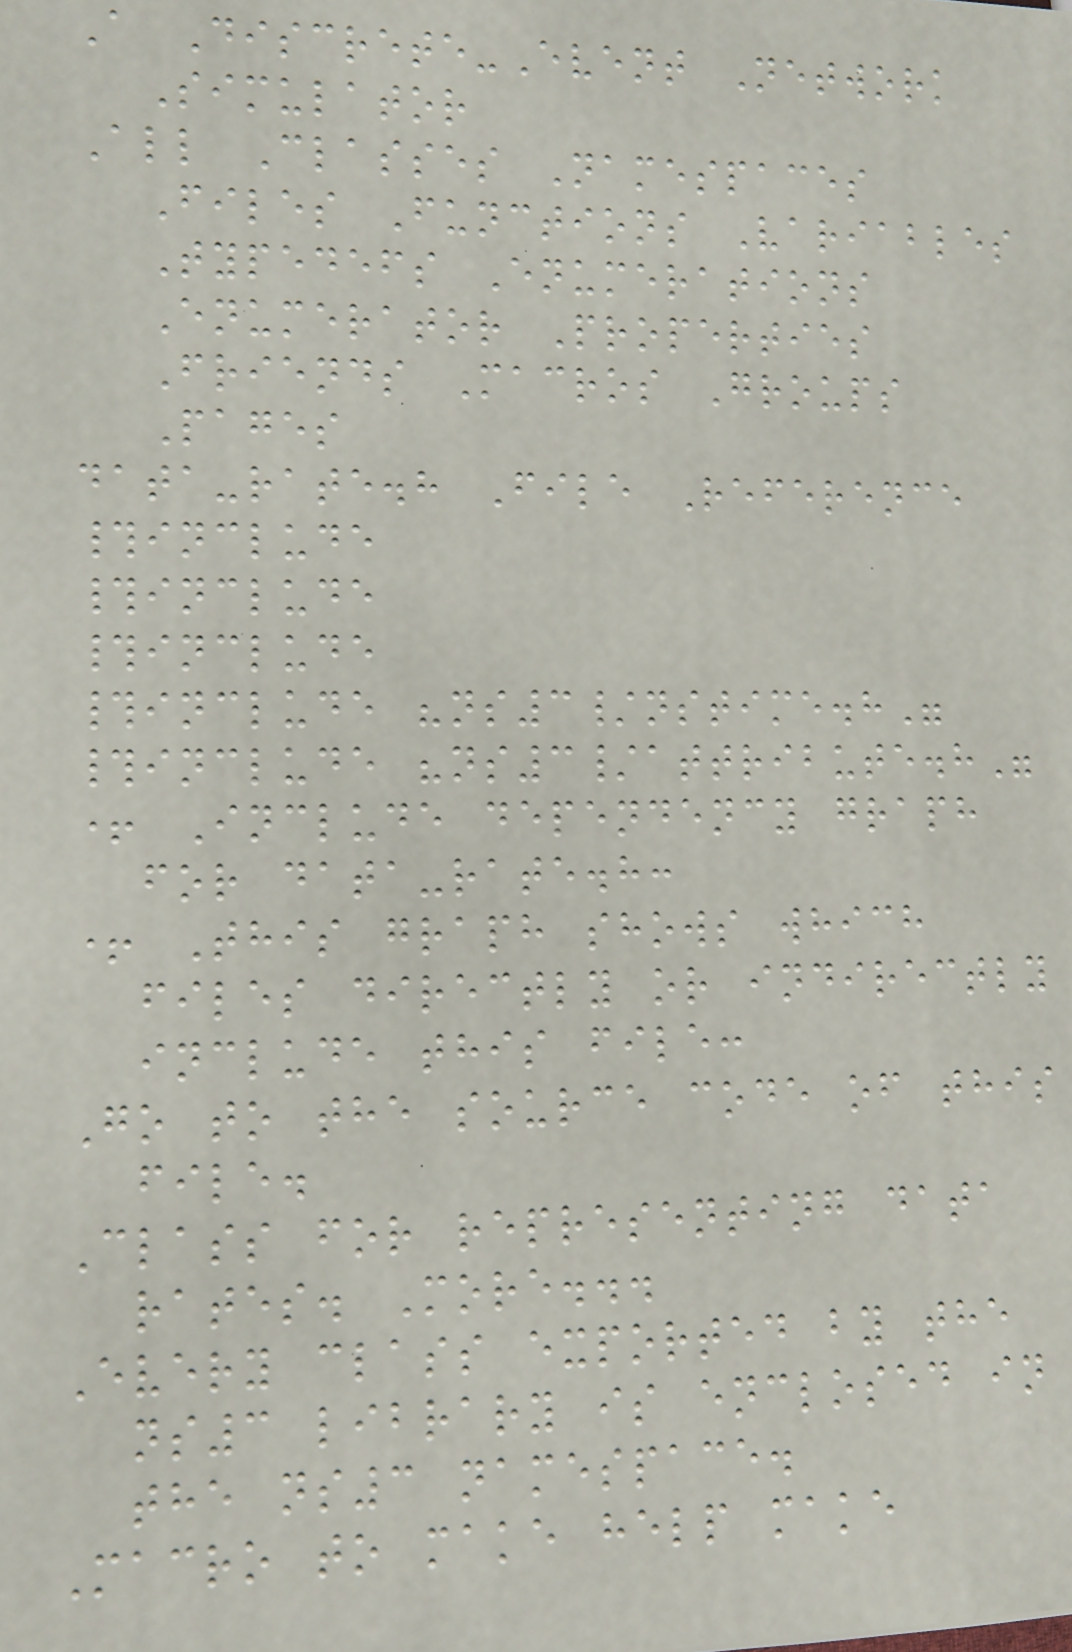A Discrete-Event Network
Simulator
All Classes Namespaces
Files Functions Variables
Typedefs Enumerations
Enumerator Properties
Friends Macros Groups
Pages
data-rate.h File Reference
#include
#include
#include
#include "ns3/nstime.h"
#include "ns3/attribute.h"
+ Include dependency graph
for data-rate.h:
+ This graph shows which
files directly or indirectly
include this file:
Go to the source code of this
file.
Class for representing data
rates. More...
Every class exported by the
ns3 library is enclosed in
the ns3 namespace.
Macro to make help make
